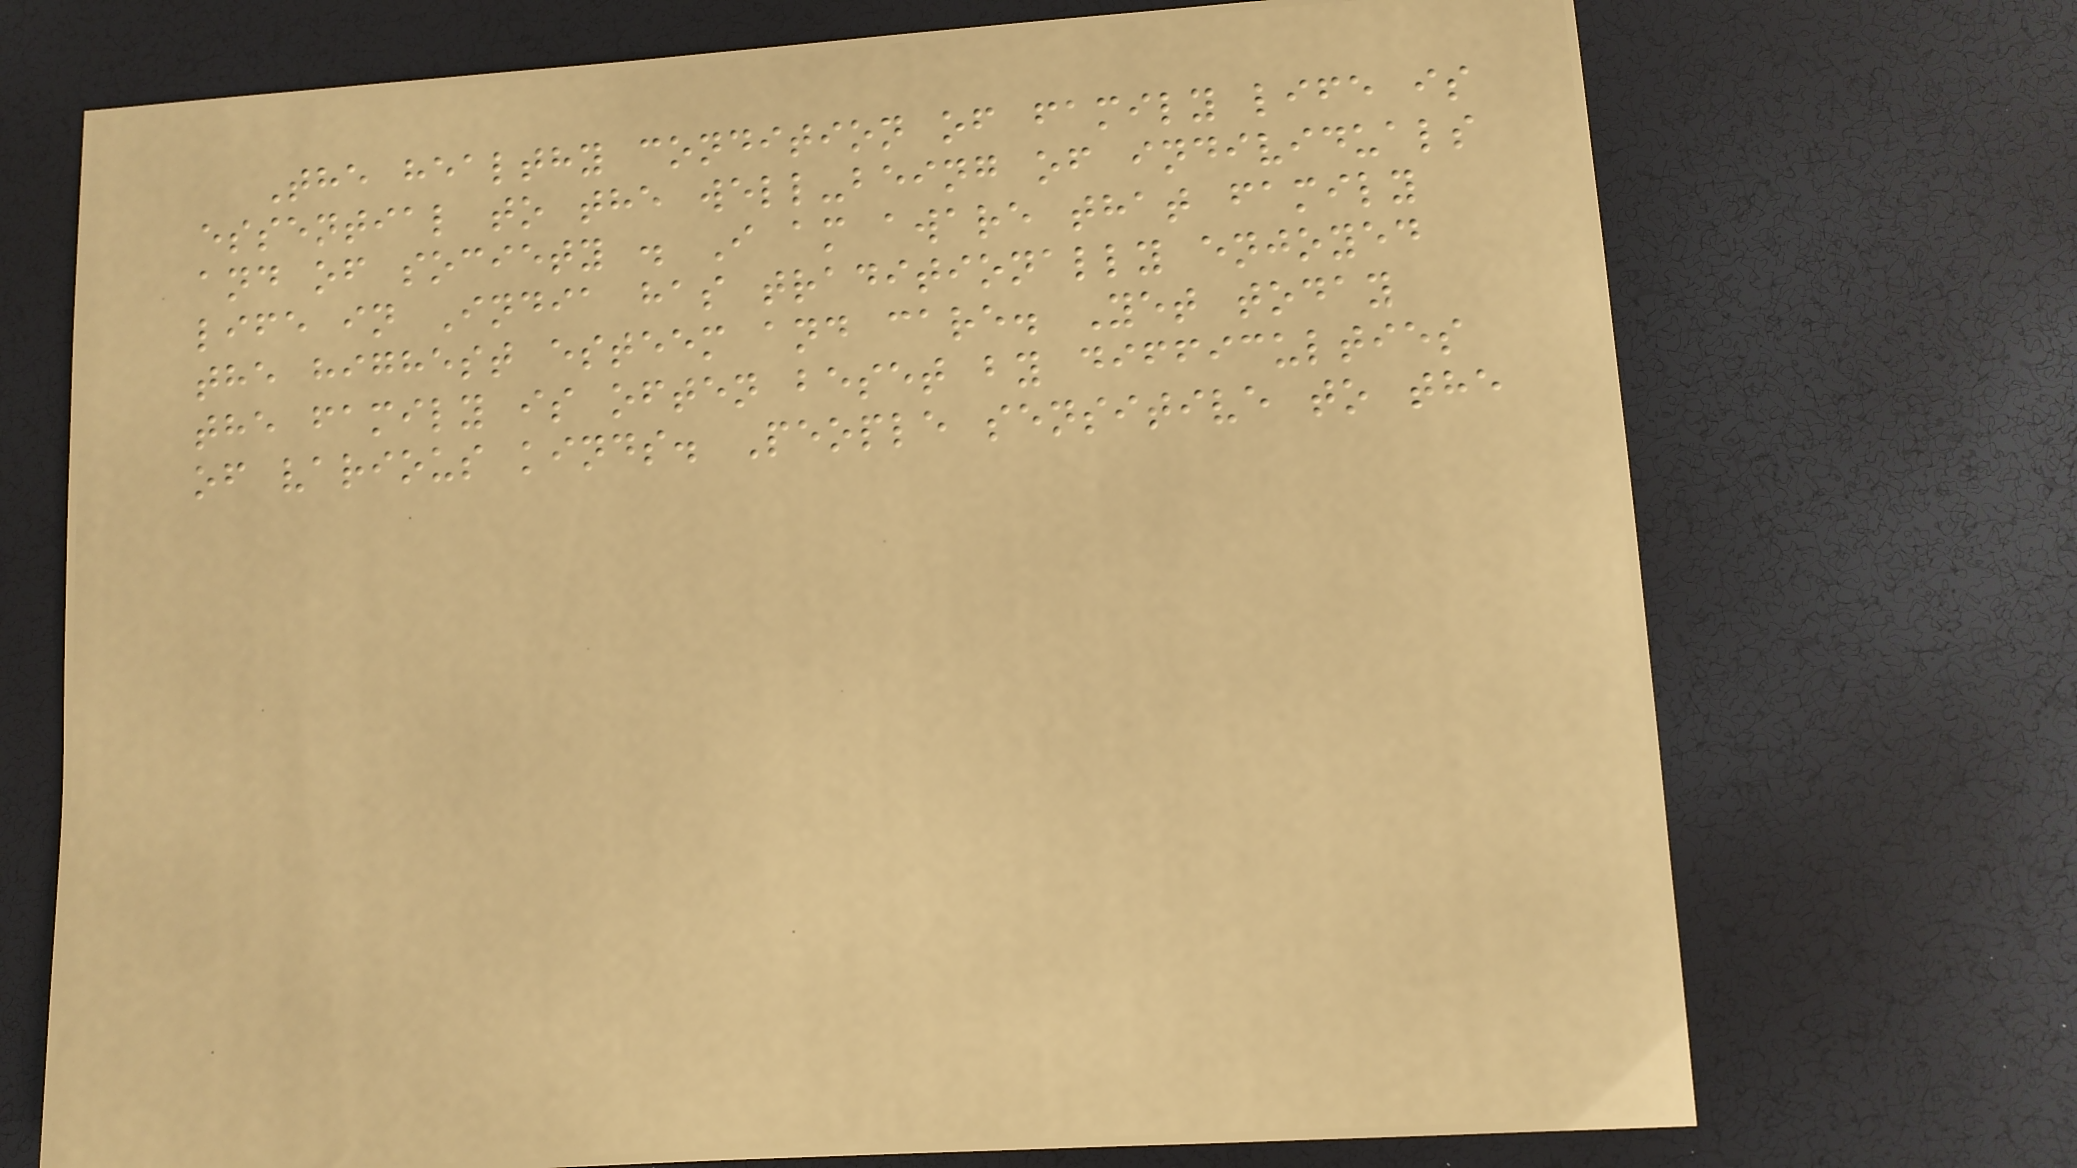The healthy condition of family life is
essential to the well-being of individuals
and of society . I am aware that family
life in India has traditionally enjoyed
the highest esteem and care. Yet today
the family is often beset by difficulties
of various kinds. People sensitive to the
